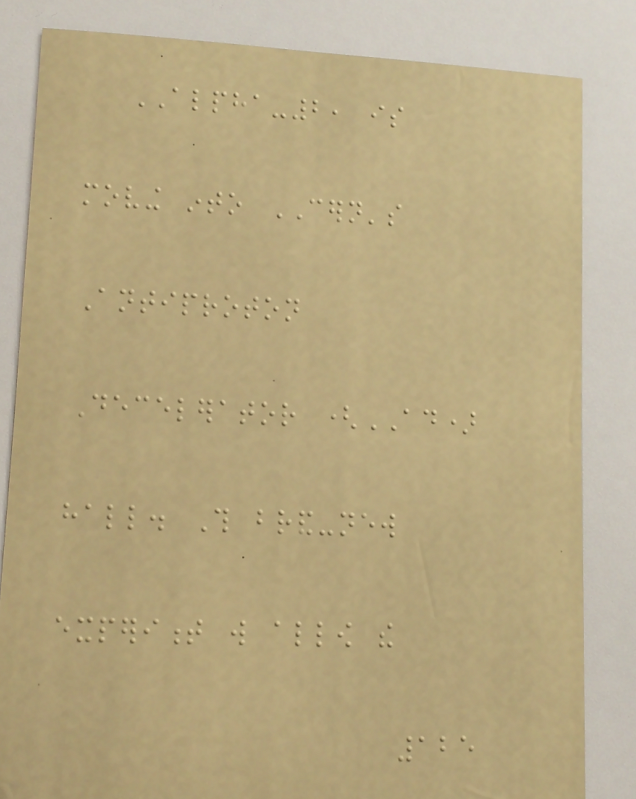ALPHA-2, is
moving into CERN's
Antiproton
Decelerator (AD)
hall. This brand-new
experiment will allow the
125
